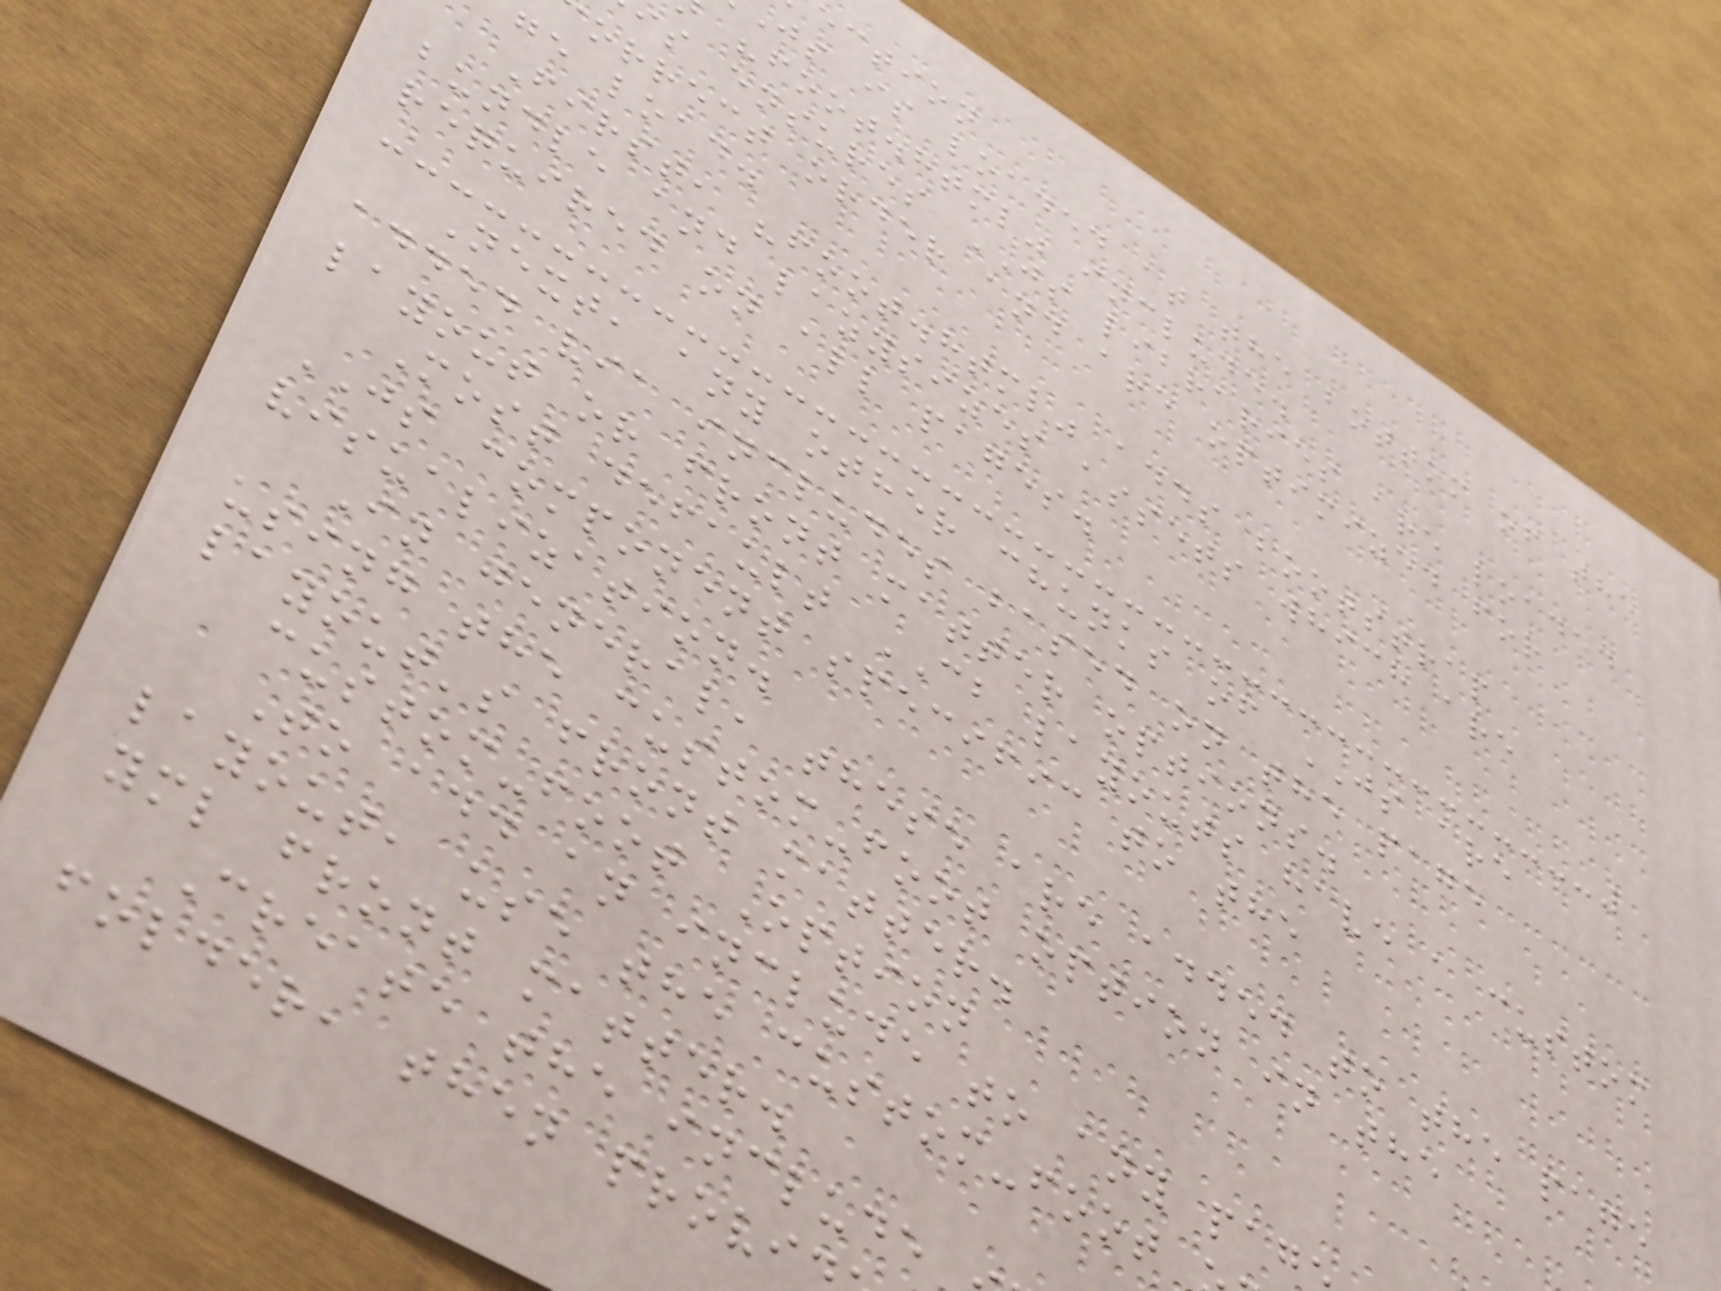ection
js is loaded at the bottom of the
"foot.html" include.
is ensures JS libraries are loaded
orrect order and are optimized for
ge load.
First, "foot.html" adds bootstrap
bundle and lazysizes assets which are
required on all pages.
Next, any other chunks of JS are
added via includes based on the page
layout or front matter options.
Most default CB layouts have a custom
JS component specific to the
visualization.
In general, these are added to the page
using the custom-foot option in the
layout's front matter.
custom-foot Option
To add an include to any pag
layout, use the custom-foot
yml front matter.
Create the include
folder, then provi
